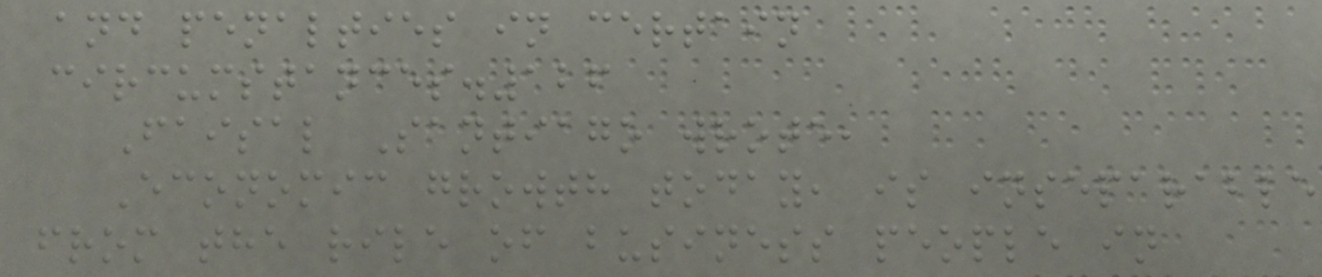and penalties in certain
circumstances.126
Faisal Santiago wrote,
Economic growth today, is inseparable
from the rile of business people in
